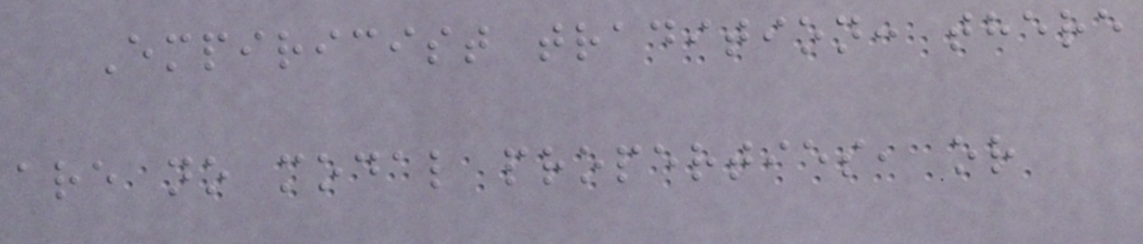Empiricist tradition: there
are no modal properties, or
